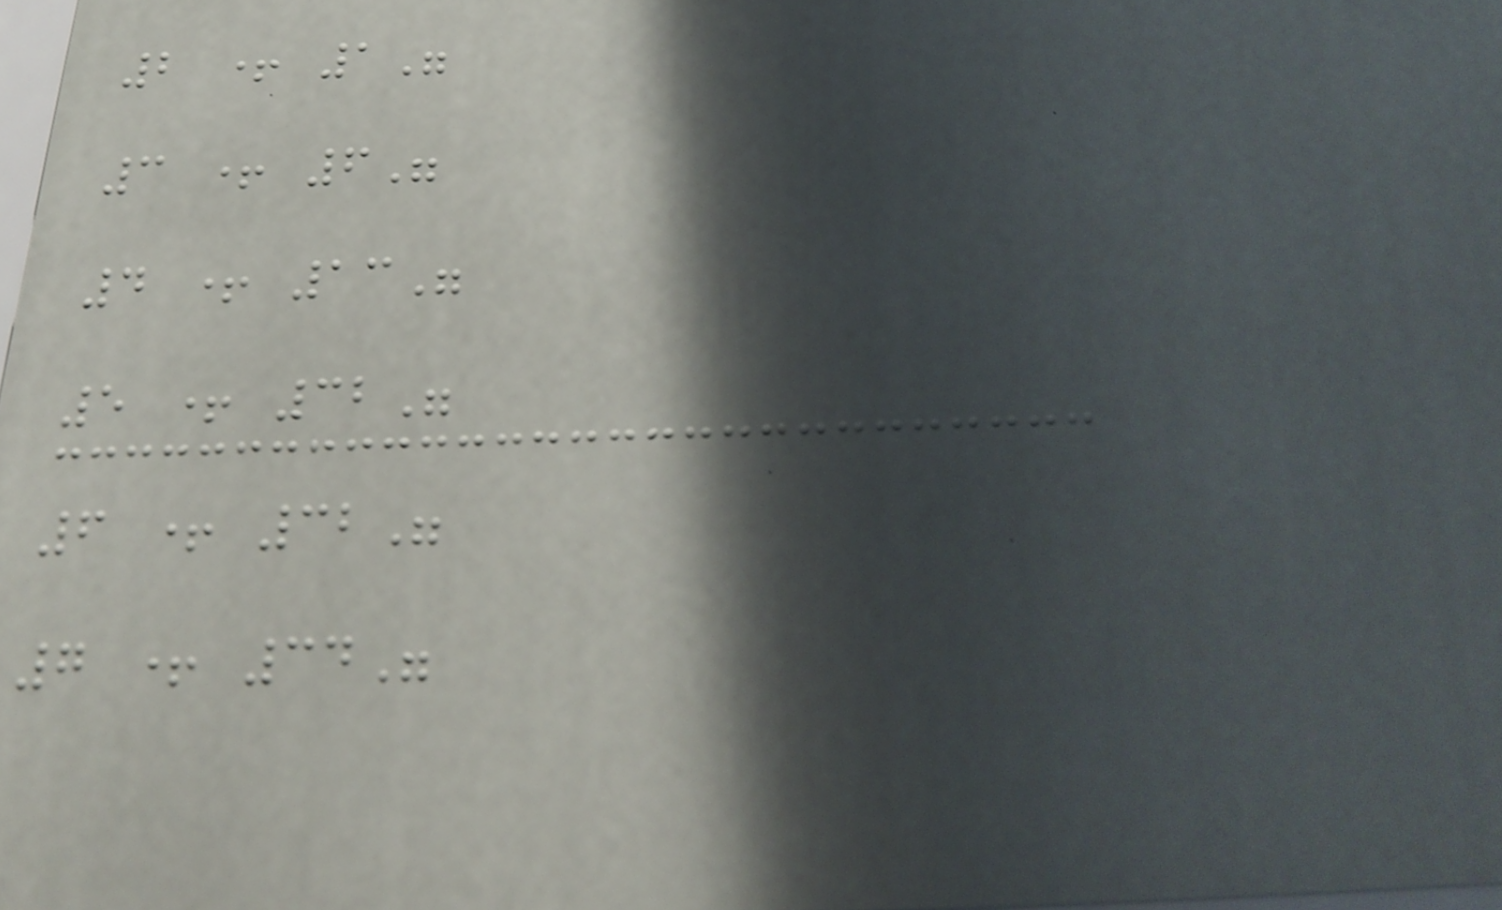2 + 1"
3 + 6"
4 + 13"
5 + 32"
6 + 32"
7 + 34"
